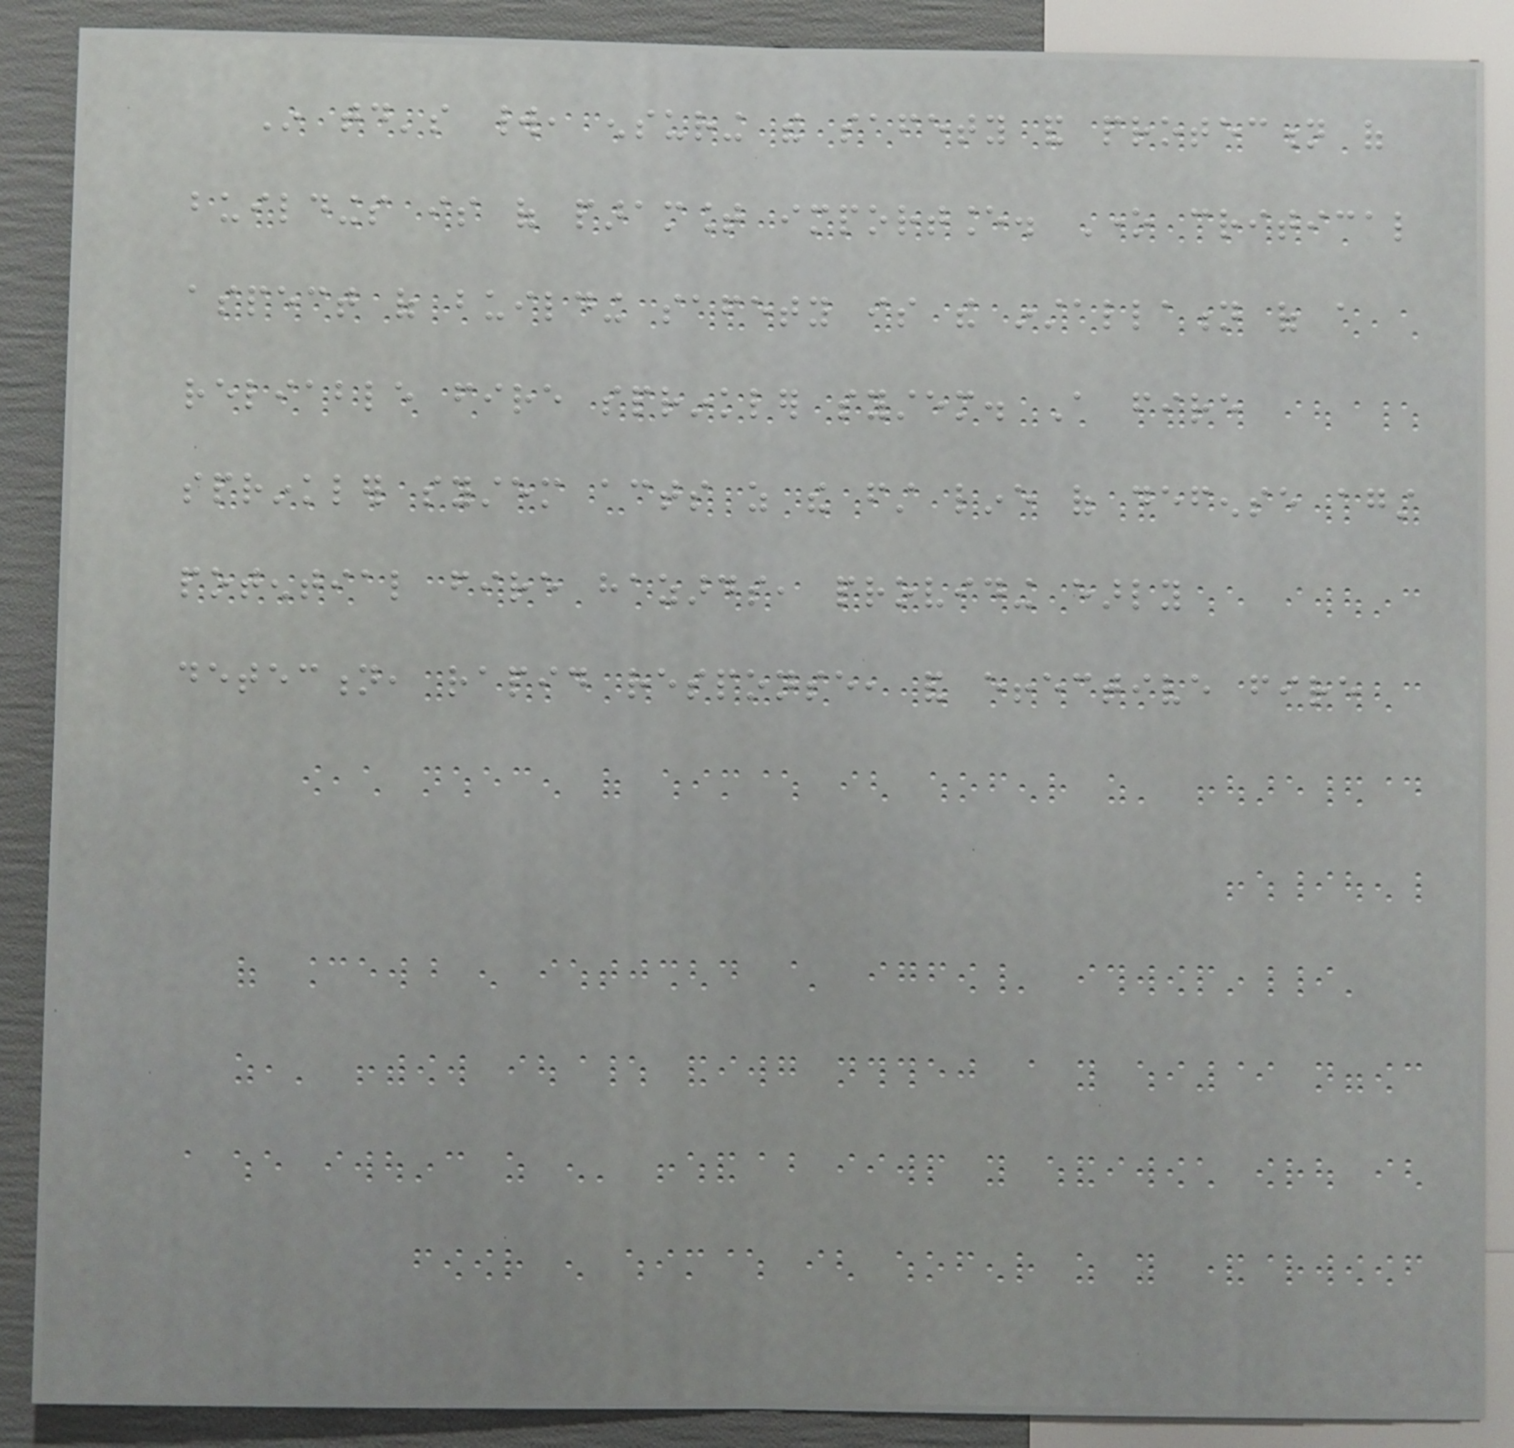In today's world, ensuring the safety and protection of
buildings is of paramount importance. One critical
aspect of building safety is the installation of a
reliable fire sprinkler system. A fire
sprinkler system acts as the first line of defense against
potential fire hazards, providing early
detection, rapid response, and effective fire
